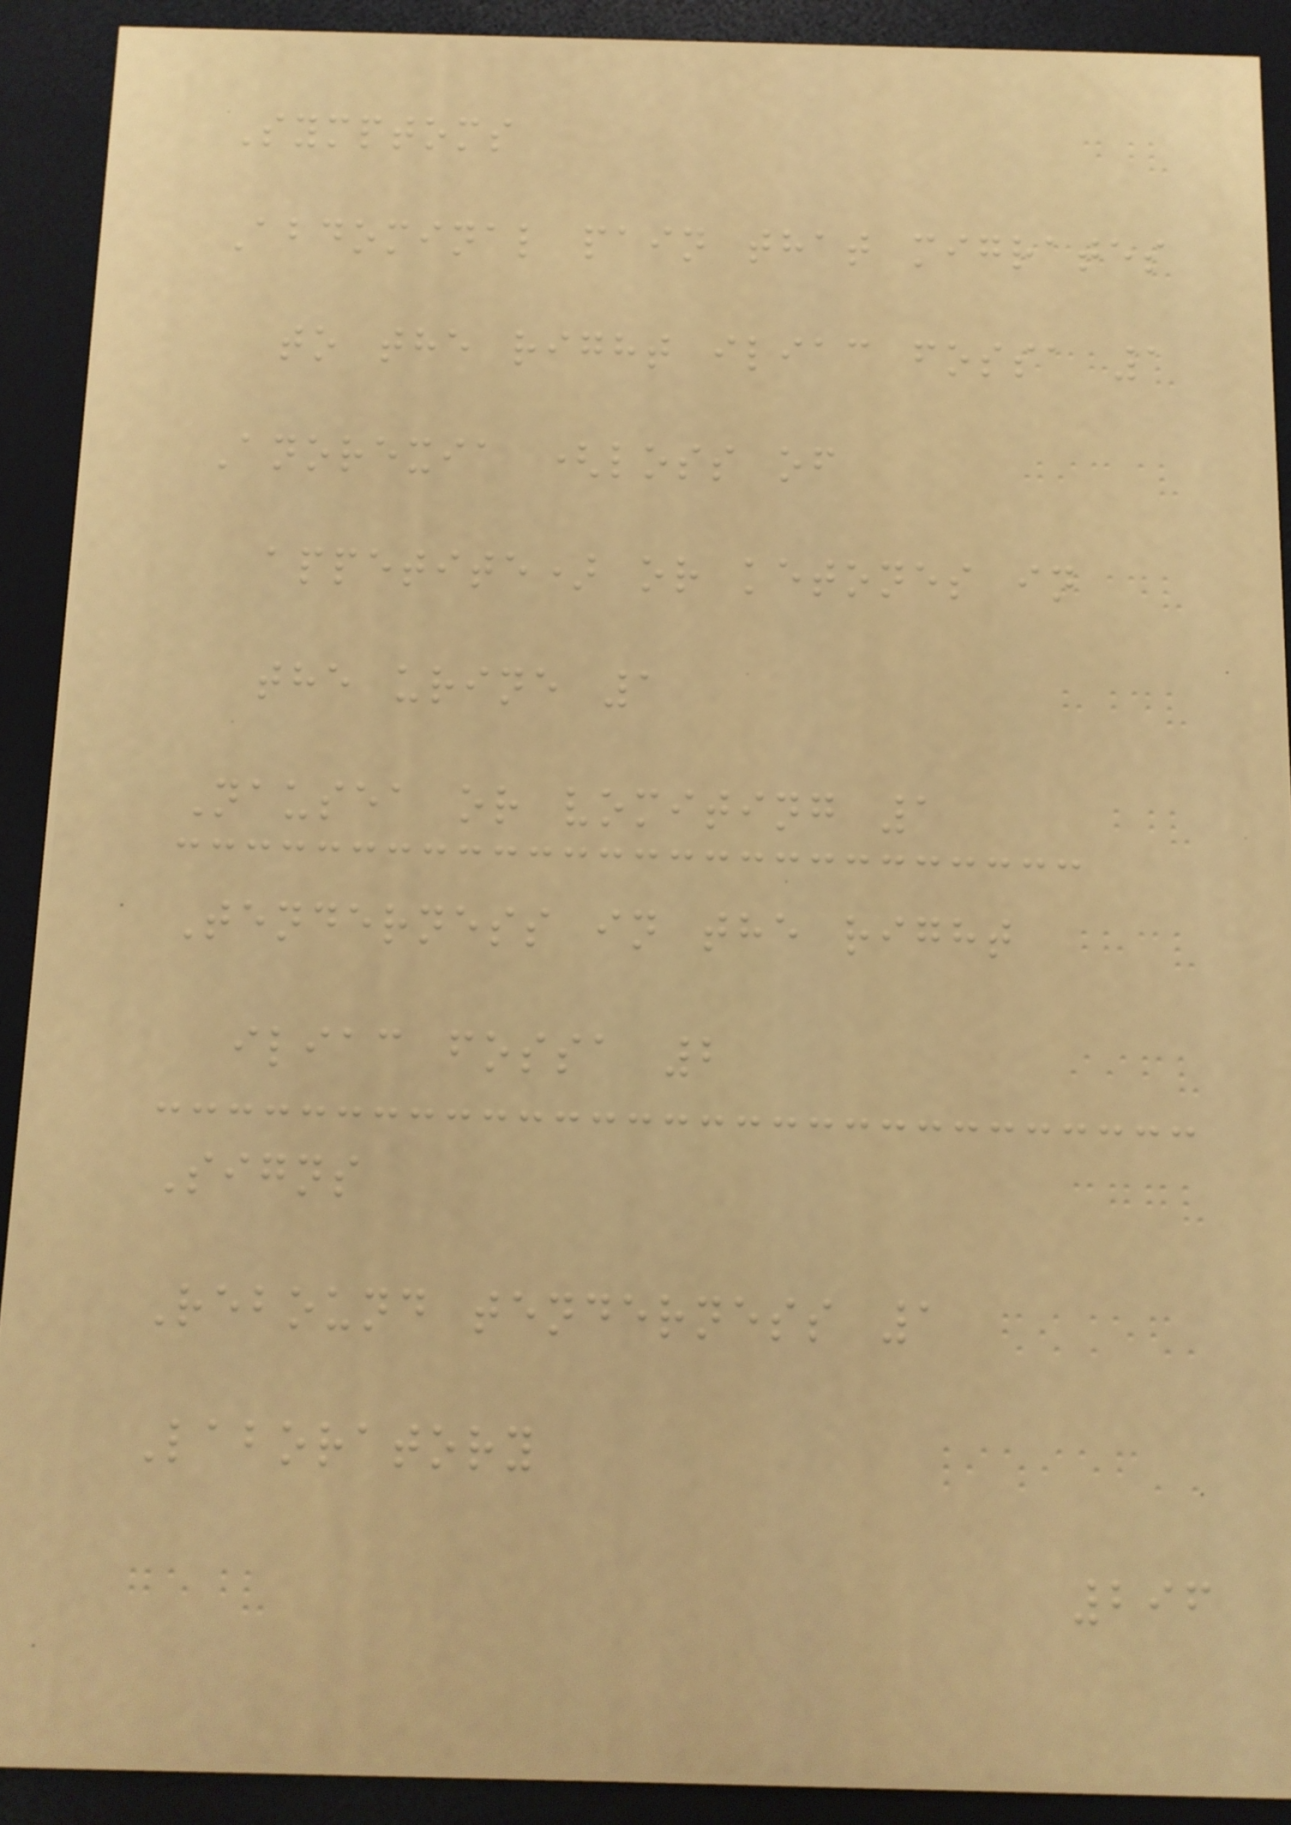Symptoms
Abdominal pain that migrates
to the right iliac fossa 1
Anorexia (loss of
appetite) or ketones in
the urine 1
Nausea or vomiting 1
Tenderness in the right
iliac fossa 2
Signs
Rebound tenderness 1
Laboratory
296
